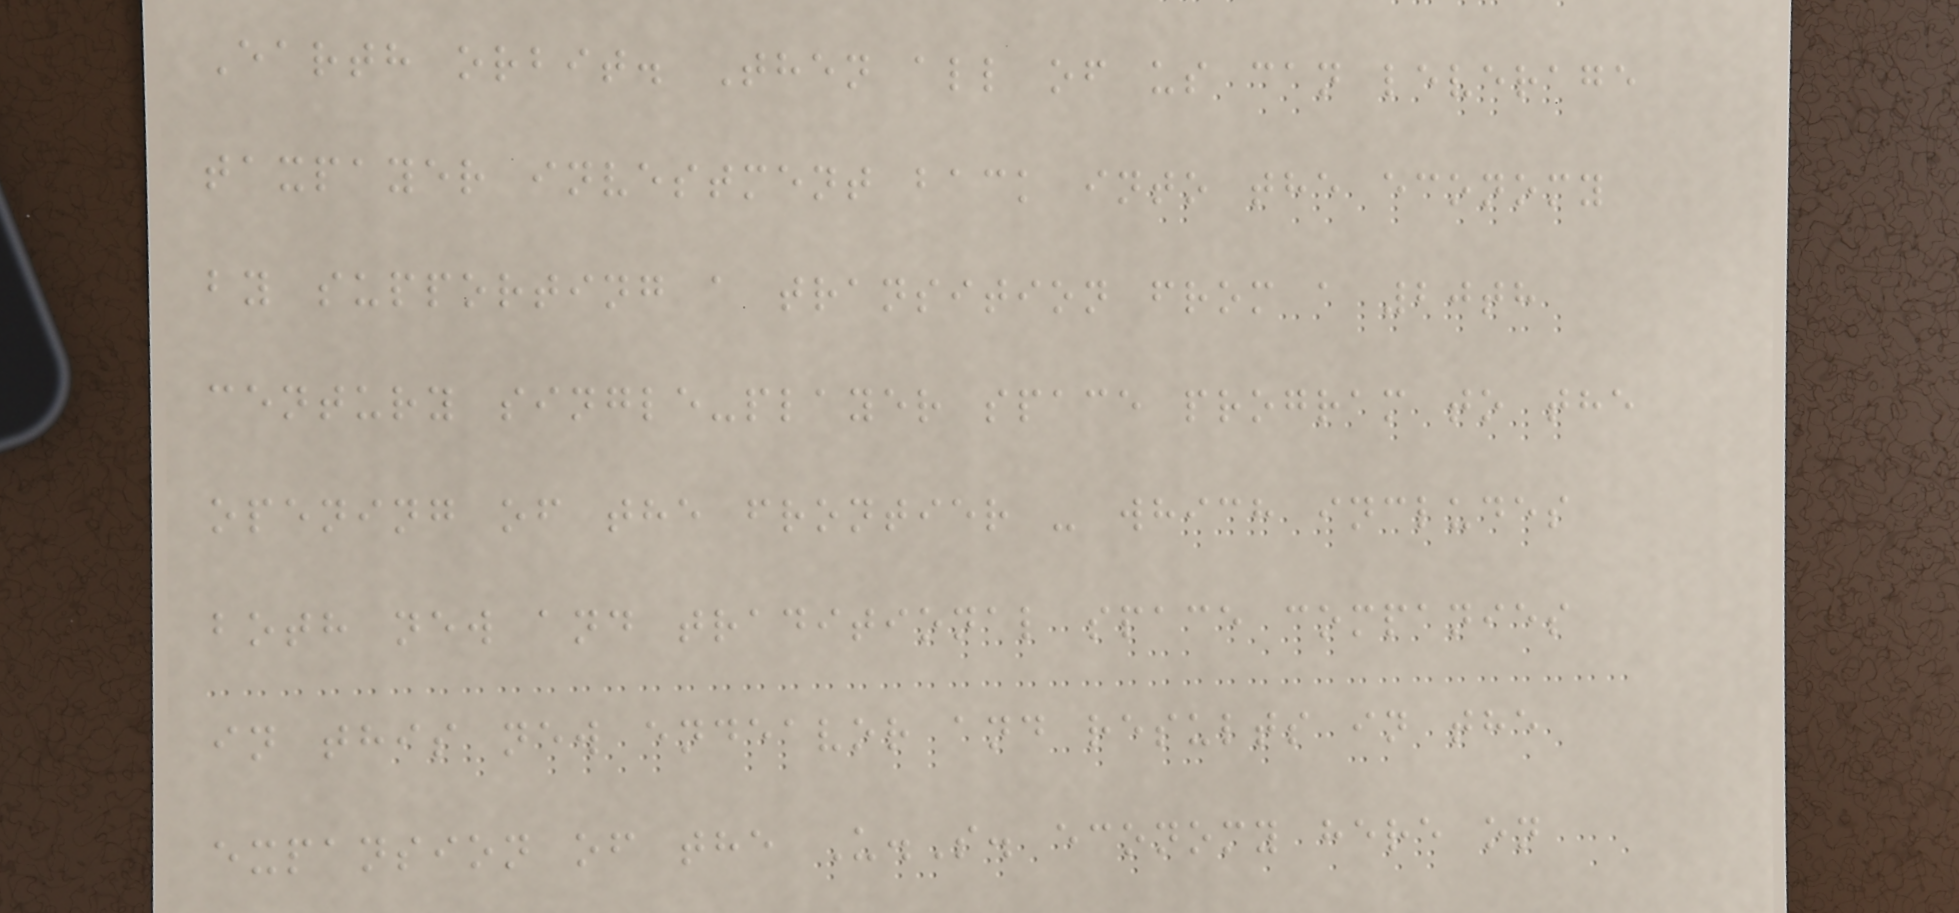Earth orbit. Then all of us can leverage
taxpayer investment back into the economy
by supporting a transition from a 20th
century single-player space program to the
opening of the frontier - which includes
both new and traditional space companies
in this new endeavor and results in the
expansion of the U.S. economy here on
